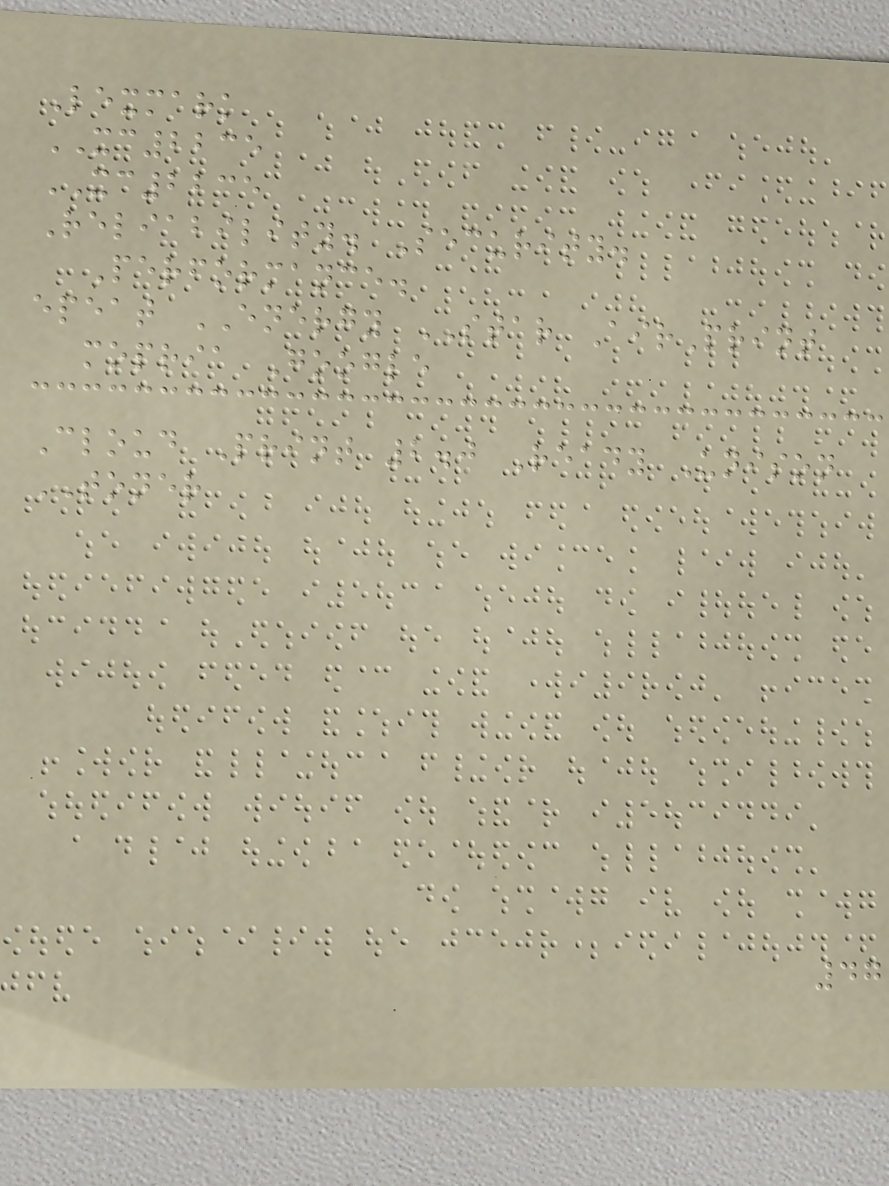Lexmark
XC2235
XC2235
Reliability. Security.
Performance.
epeat ENERGY STAR AirPrint
mopria Google
Cloud Print 2.0 Ready Unison
TONER
47
